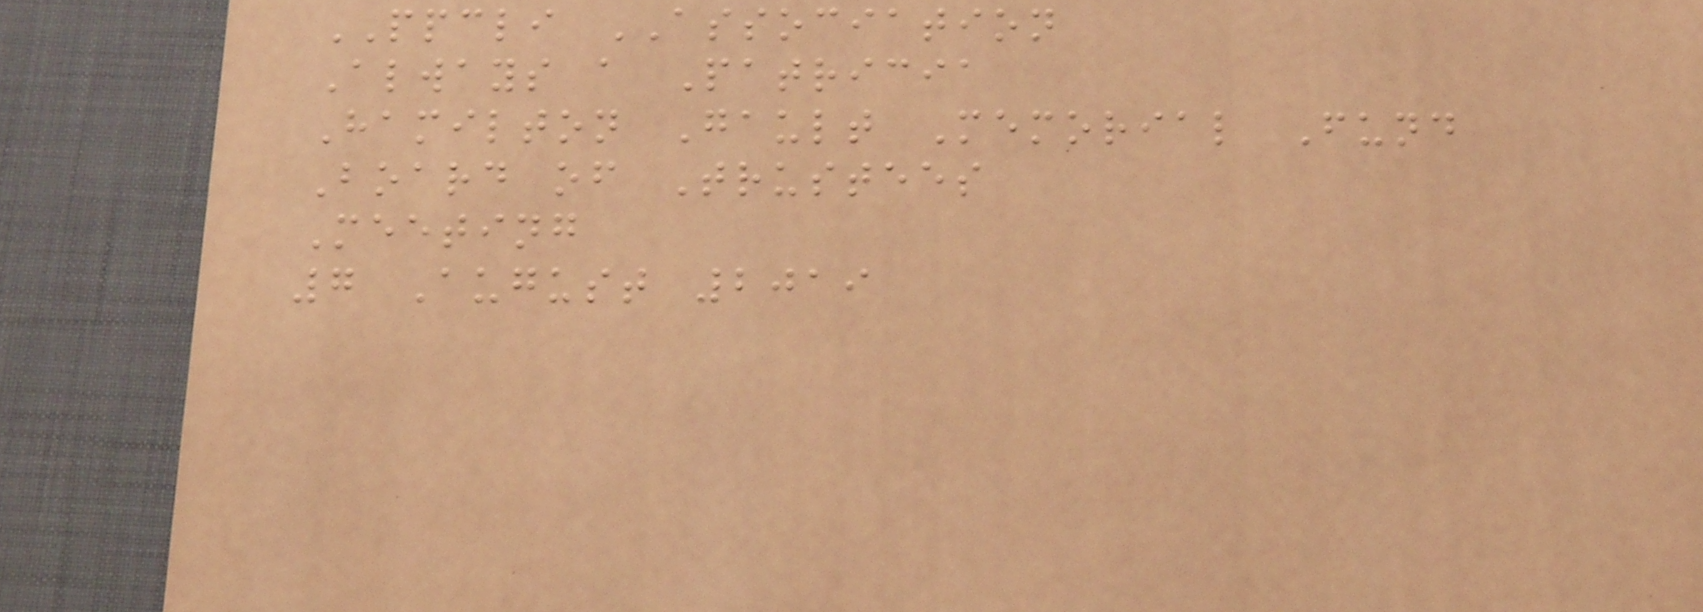PPCLI ASSOCIATION
Always a Patricia
Hamilton Gault Memorial Fund
Board of Trustees
Meeting
7 August 2019
